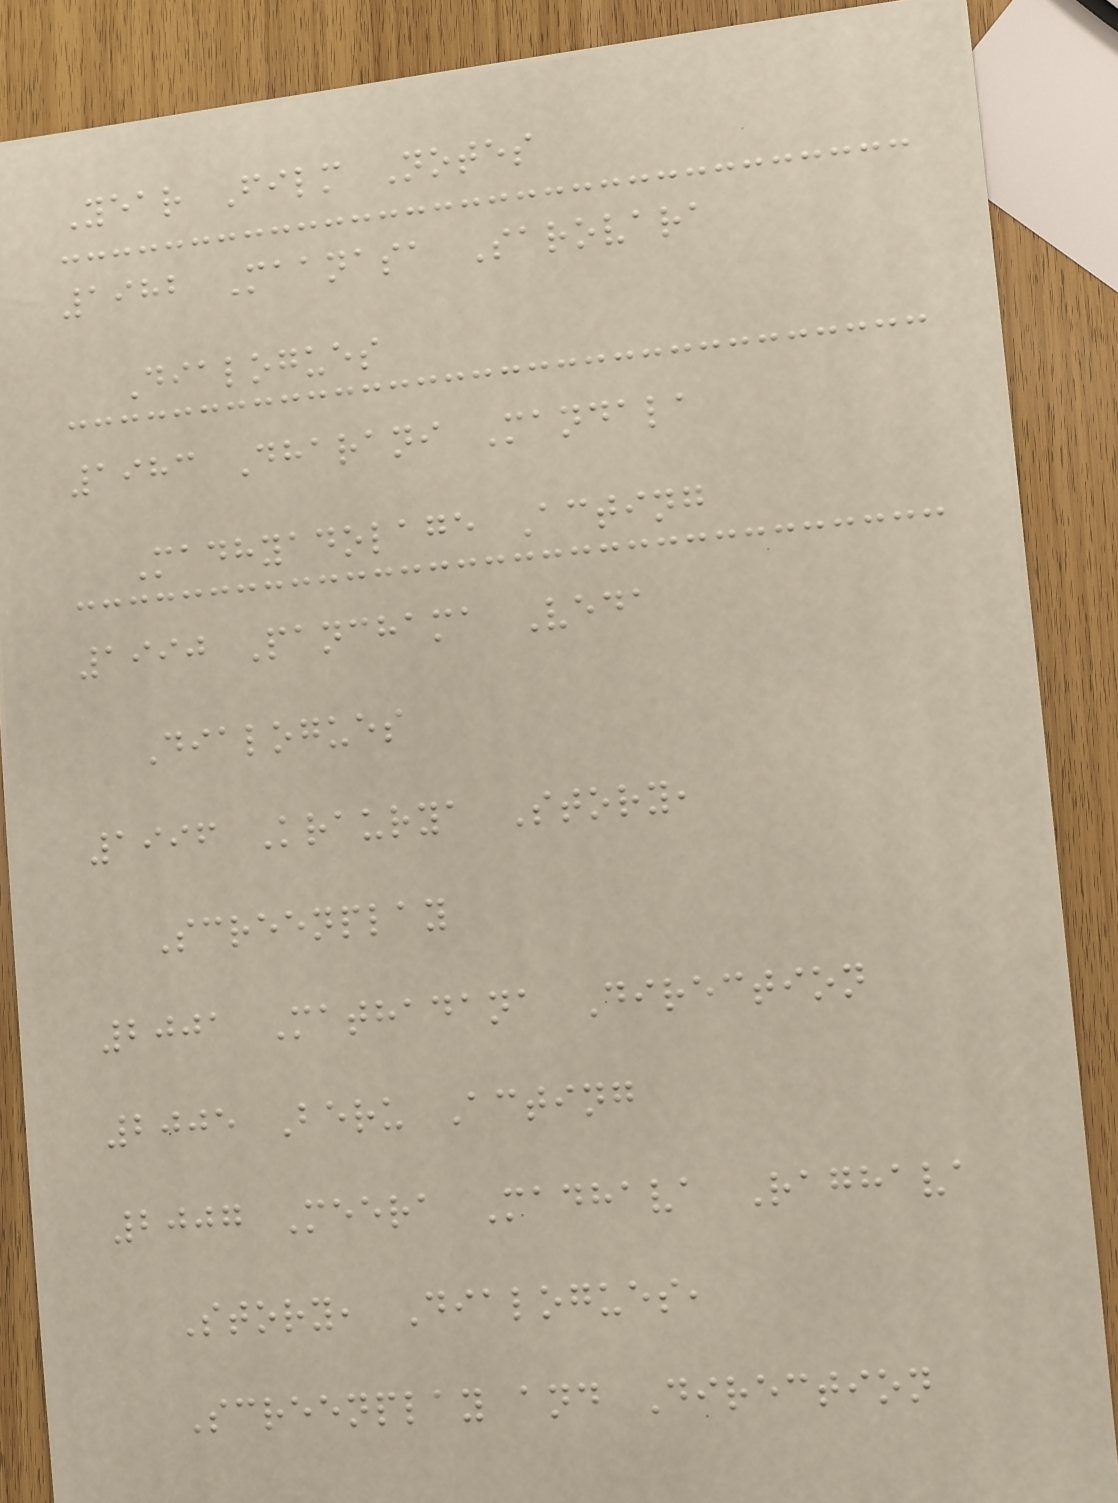Year Film Notes
1982 Maanasa Sarovara
Dialogues
1983 Dharani Mandala
Madhyadolage Acting
1990 Panchama Veda
Dialogues
1996 Kraurya Story,
Screenplay
2001 Mathadana Direction
2005 Beru Acting
2007 Meera Madhava Raghava
Story, Dialogues,
Screenplay and Direction
